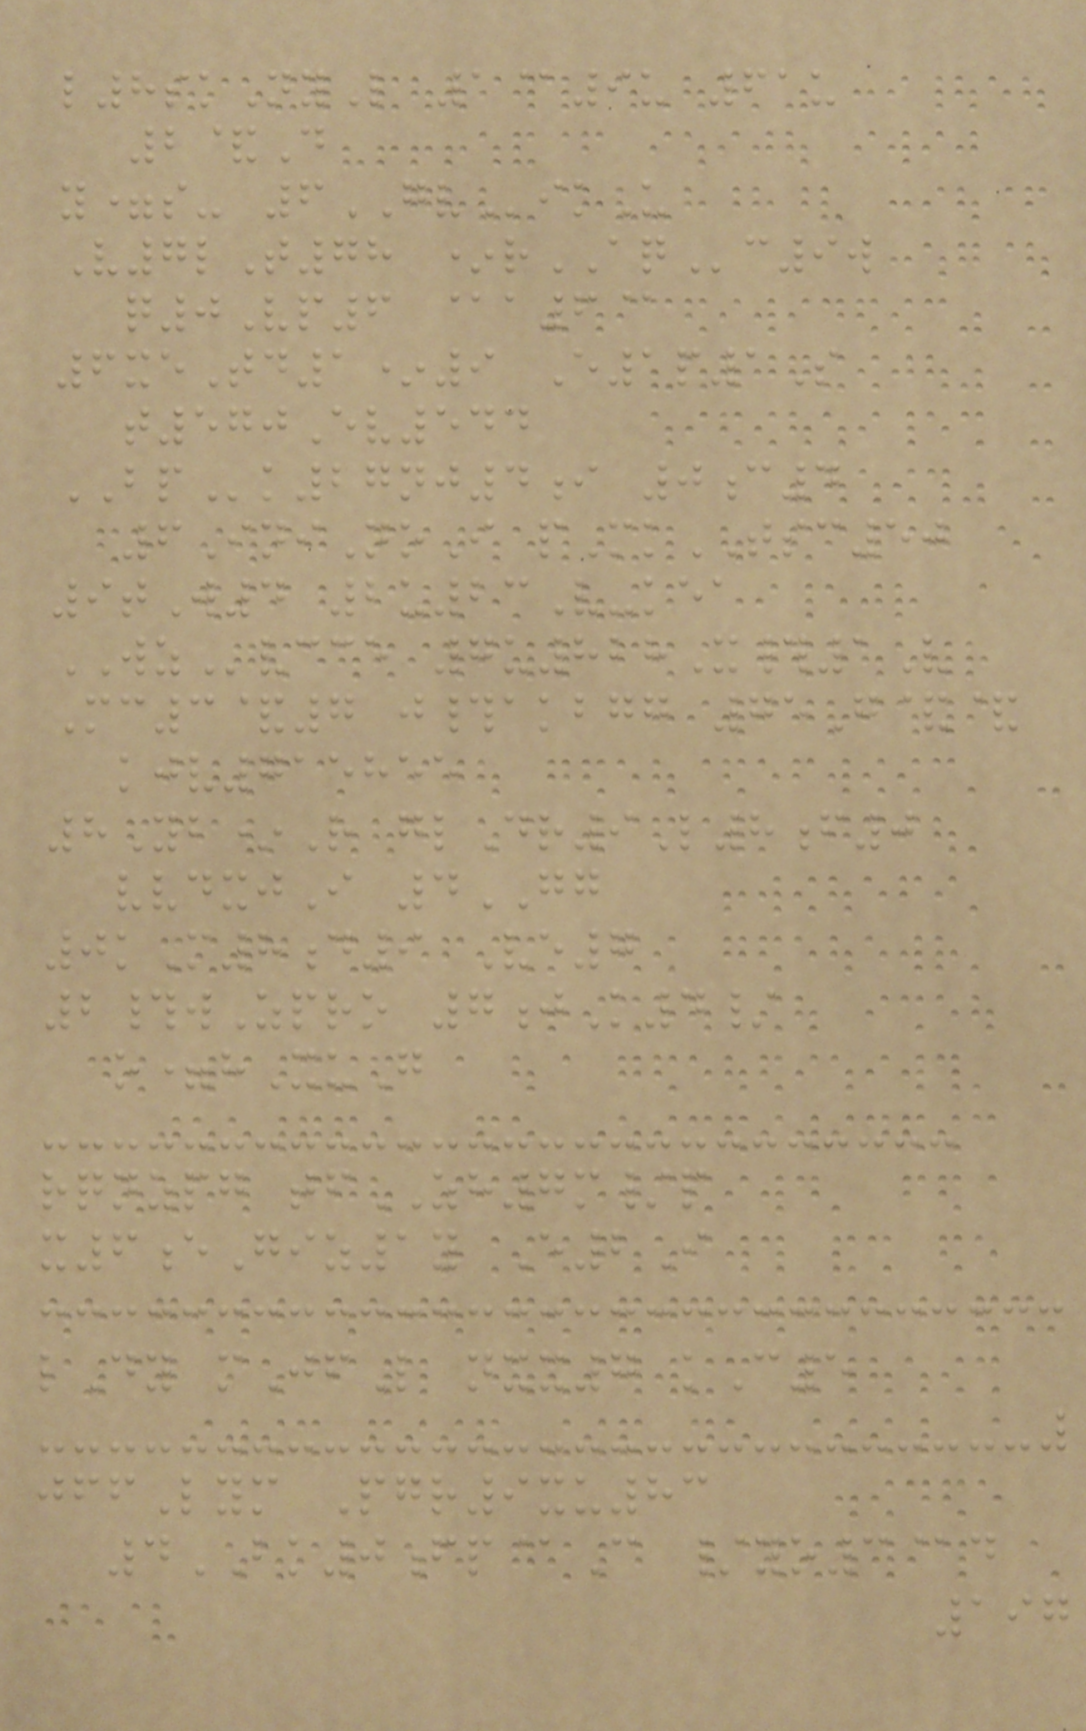l8skNyL 1@9u 61u
2&D
y=s- 6GVikU
V7lT78 *rAQc9w
q0Vp6 @a6@
6xeTd1*9 E1p1S
t570Ev544
BPk27nj4i 0c4
6IniNoI pMkTSC50
9tW4 2u23V-kea
WZvcce 7u828X#1V
Mc3&7 j#akbgg 75G&&
kjv715855
8Yb*R glDr9L8f0
vvdxjI 4GG
0kM8d9 Ve7
2#wZpro 7jK4/
o=hXuG
rqnzpg tfZH7m/p
x6eGiz1y E2I
lDy mJfL nxx7 kC5
jffLym Pgr9xu83
4BK0fp@C /yo3@d
197
